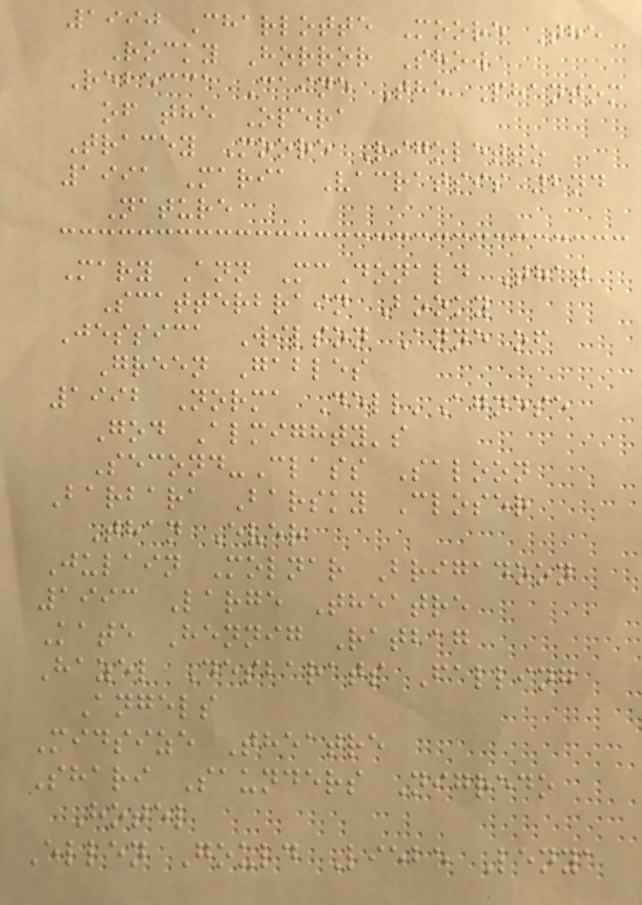1990 Charlotte Moore The
Rocky Horror Show
Rebecca Caine The Phantom
of the Opera
Tracey Moore Rigoletto
1991 Maria Vacratsis 2nd
Nature
Mary Ann McDonald That
Scatterbrain Booky
Jessica Wilson Anne of
Green Gables
1992 Norma Dell'Agnese
God Almighty's
Second-Class Saloon
Barbara Barsky Closer
Than Ever
Julain Molnar Brigadoon
1993 Large Theatre
Kate Hennig Ratbag
Hazel Desbarats Falling
Angels
Midsize Theatre
Shari Saunders Nigredo
Hotel
Ellen Gould Liebe Lenya
